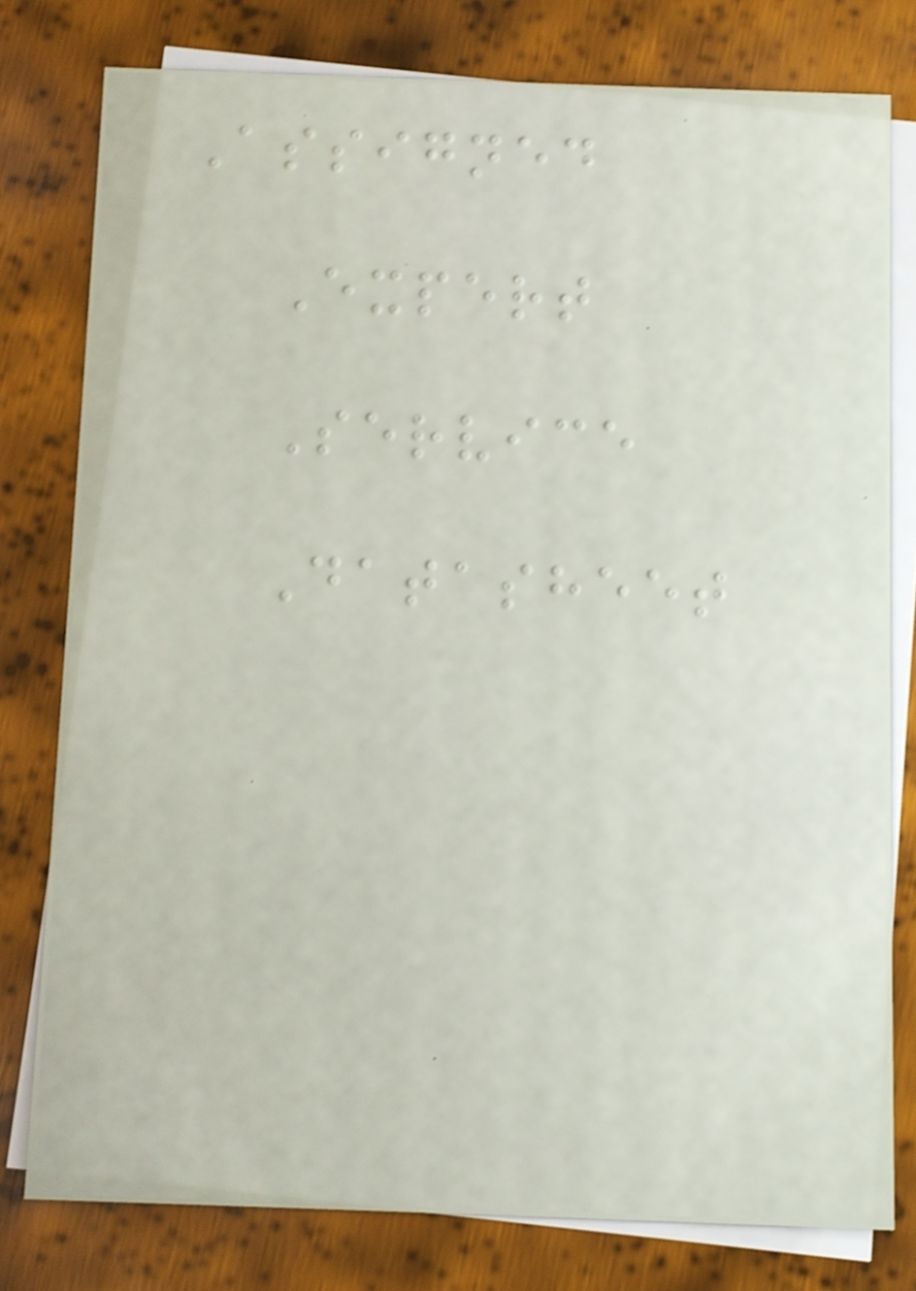Assigned
Expert
Service
Datasheet
